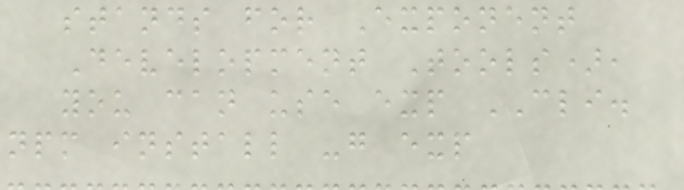stands for Exponent
Development Tools),
you can use exp CLI.
npm install -g exp
